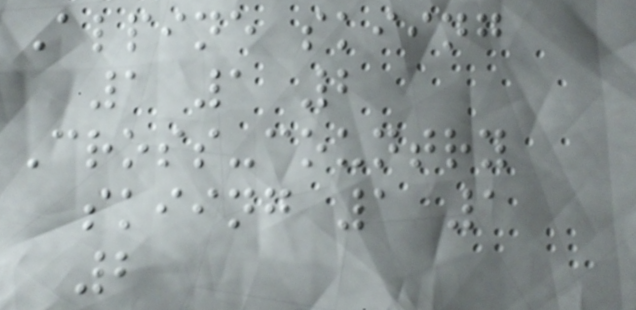Alpine skiing
1 1 2
Cross-country
skiing 1 1
2
